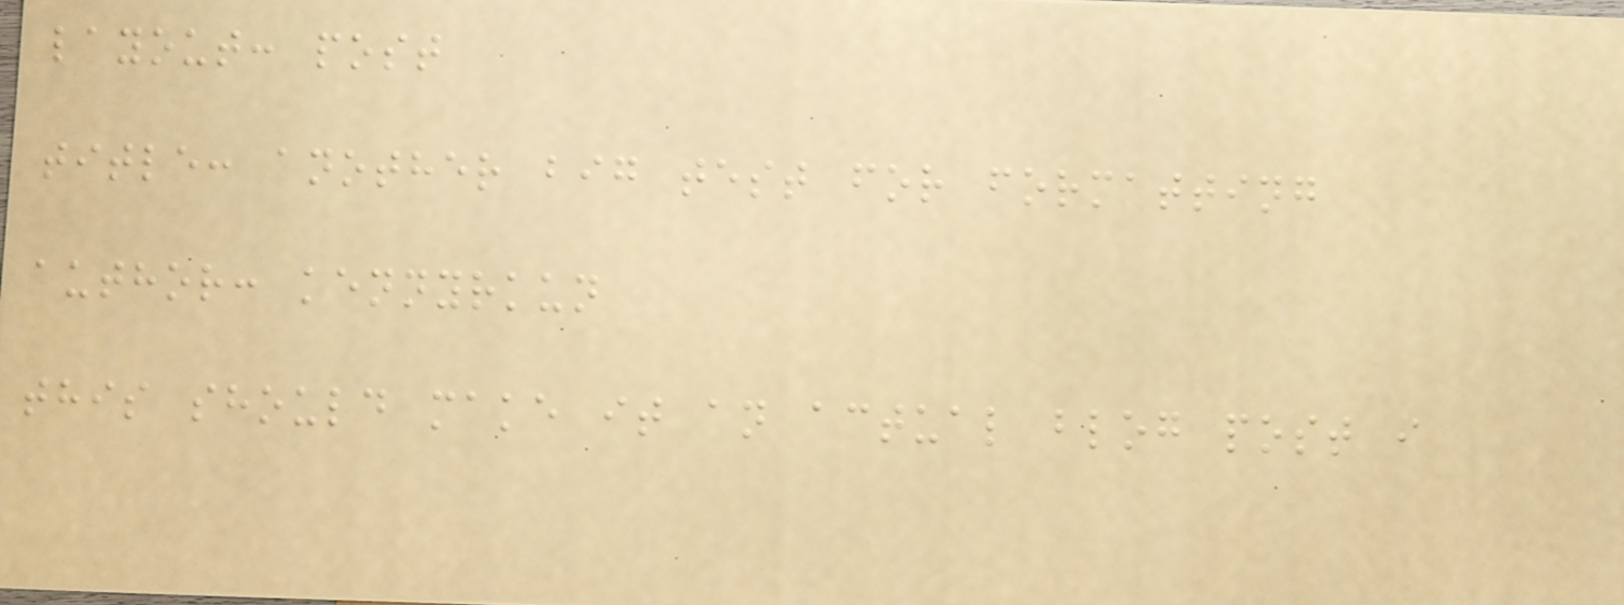layout: post
title: another big test for formatting
author: kennyrkun
this should make it an actual blog post i
